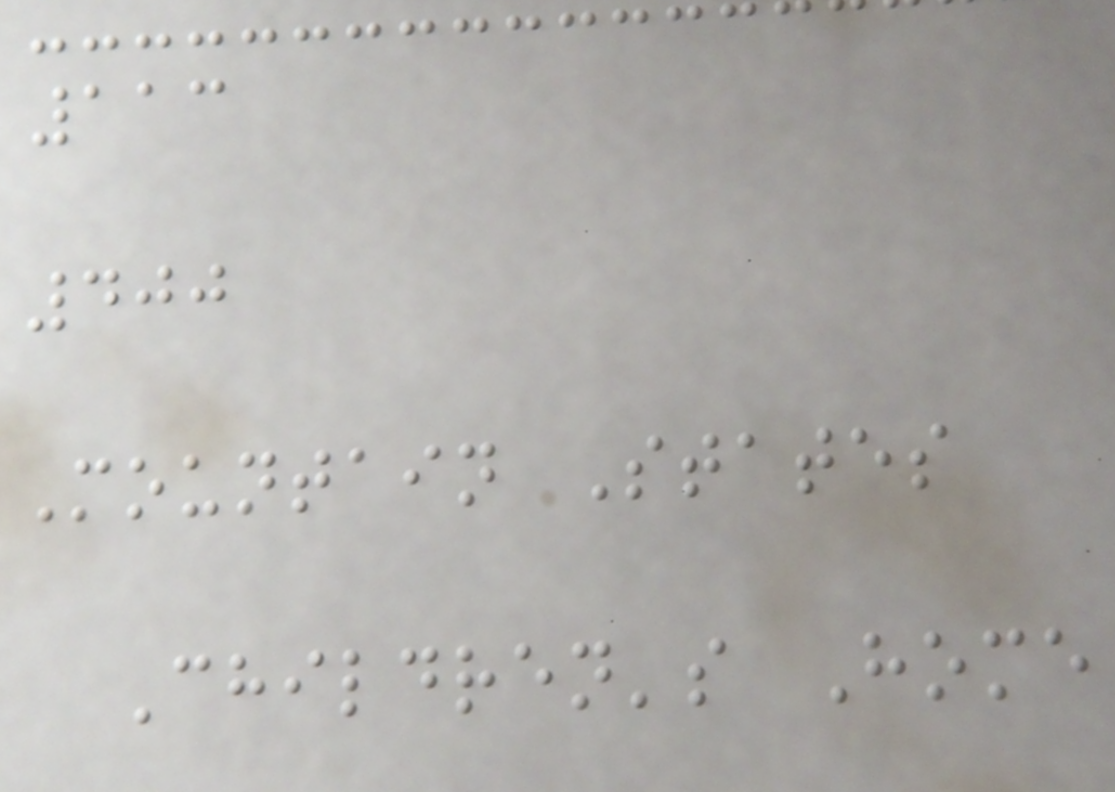113
400
Mountain States
Children's Home
